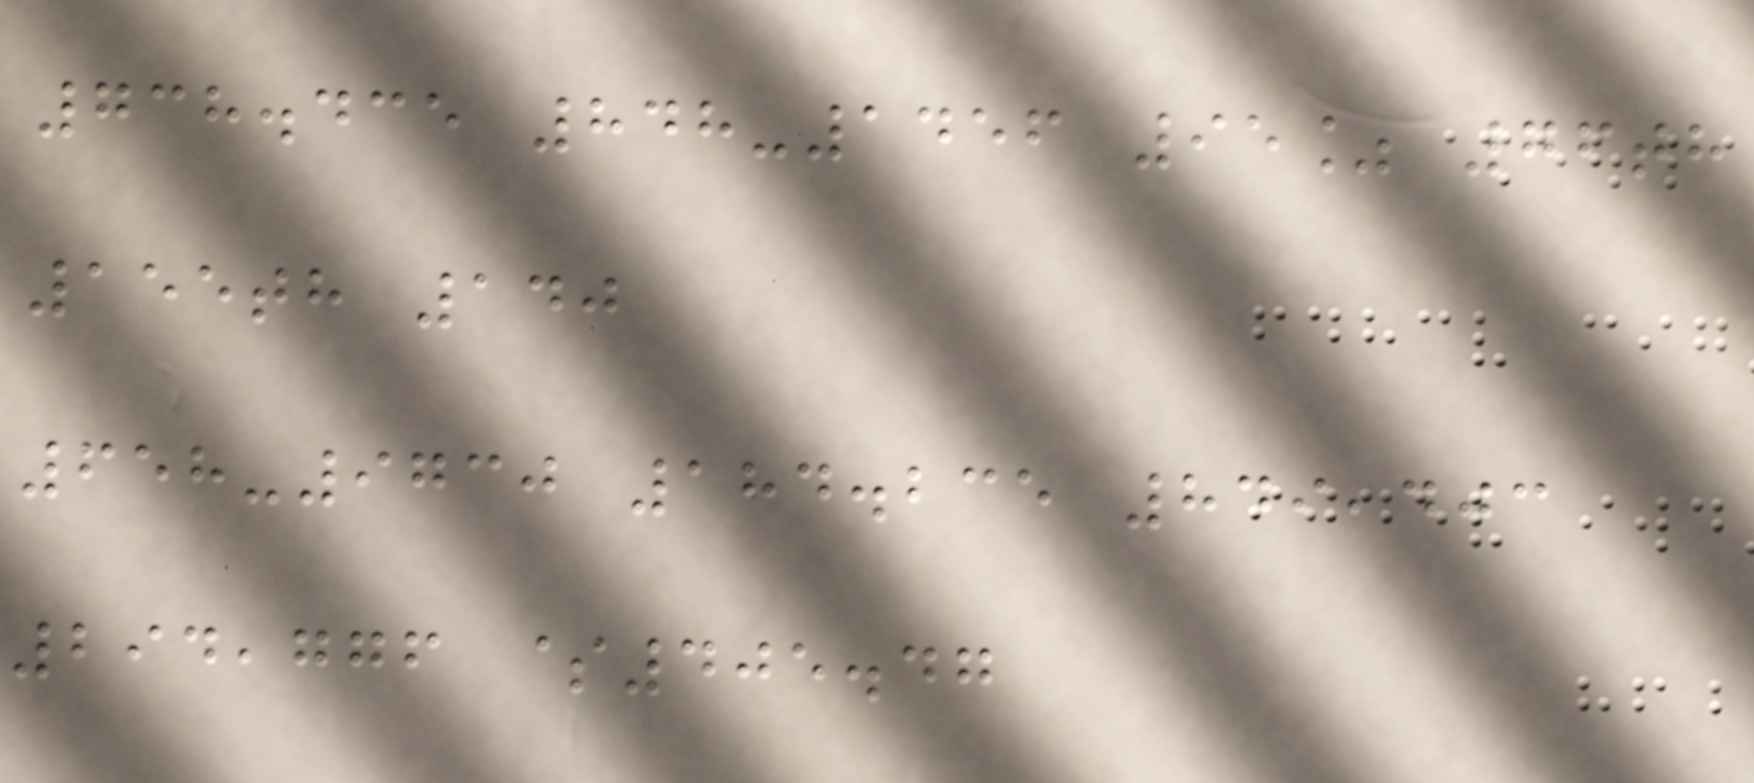738.435 848-1456 95% 76th
155th 140
658-9730 184.235 849,403
294,776 $405.47
